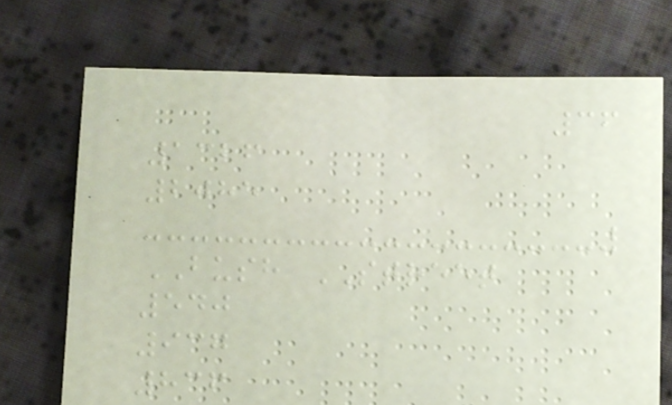36
1326
2085
BUSH STREET
540
937
836
